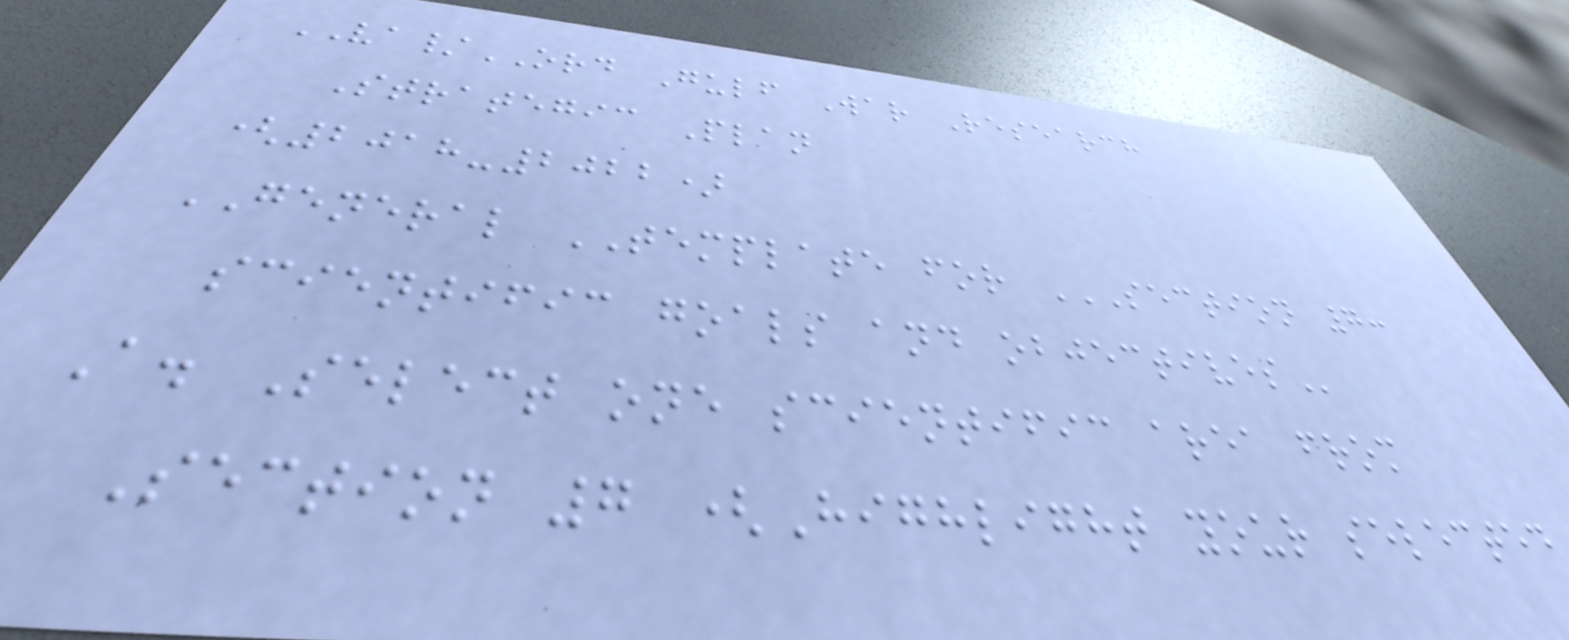VA/ORD Gulf War Research
Strategic Plan
(2018-2022)
GENERAL TEMPLATE for SECTION 7:
SCIENTIFIC GOALS AND OBJECTIVES
A. Select one scientific area from
Section 7 (Highlight your selected
